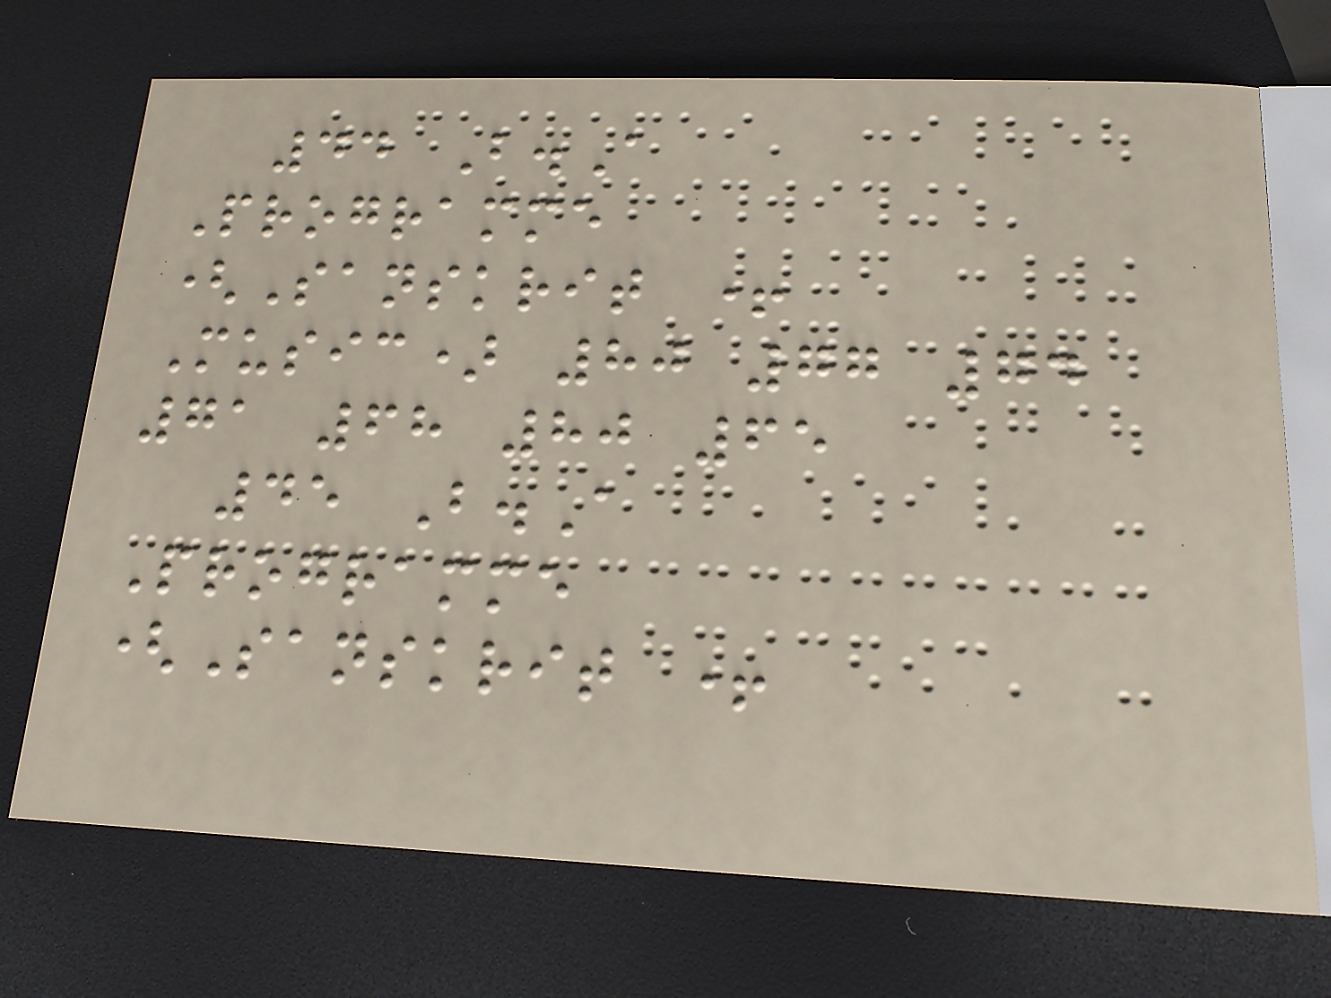44 B.A
Programme
(Sanskrit +
Music) 80 77 74
71 68 80 65
45 B.A
Programme
(Sanskrit +
